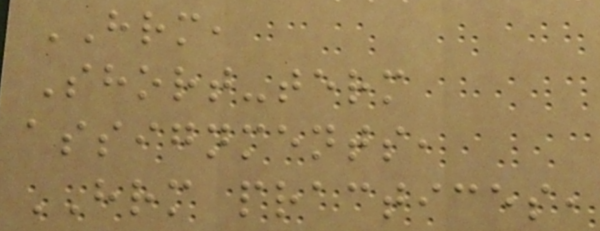HRM,
Short-term
assignments,
HRM practices,
